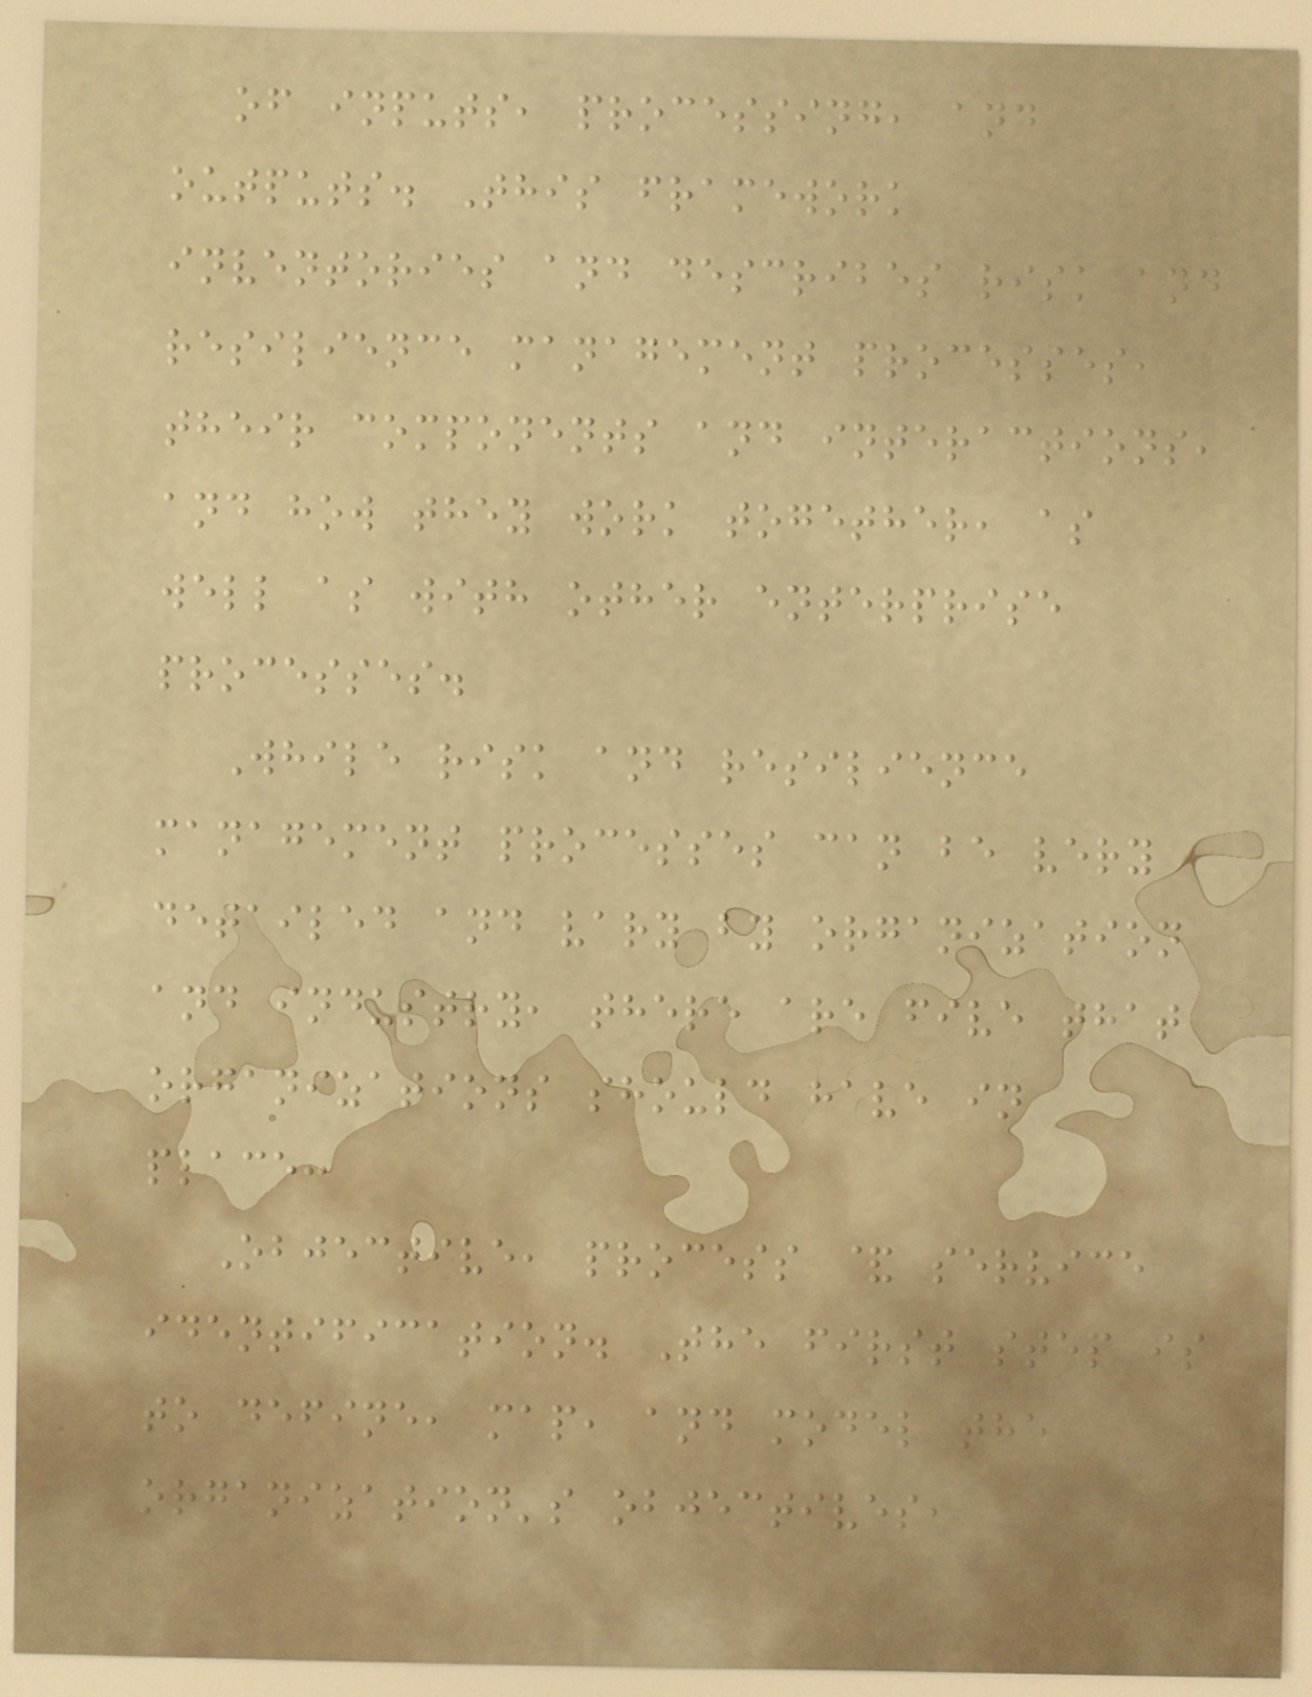of inputs, processing, and
outputs. This framework
inventories and describes risk and
resilience management processes,
their components and interactions,
and how they work together, as
well as with other enterprise
processes.
While risk and resilience
management processes can be very
detailed and vary by organization
and industry, there are five that
organizations should have in
place:
Objective, process & service
identification. The first step is
to define, map, and model the
organization's objectives,
